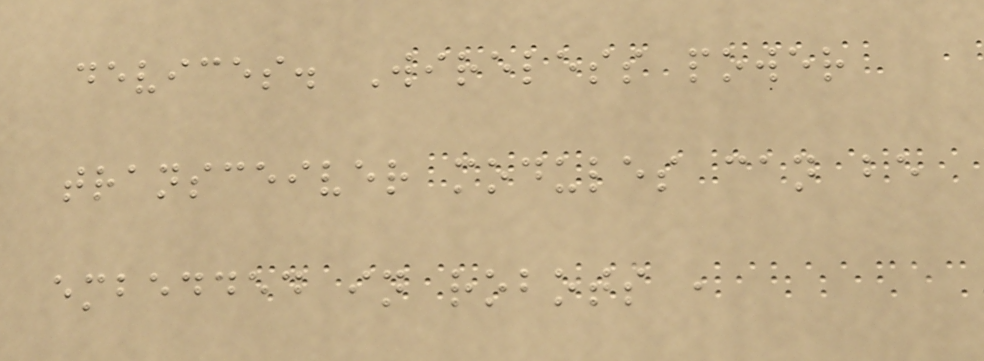devices. Wireless power
transceiver modules can be
embedded in robots ,
